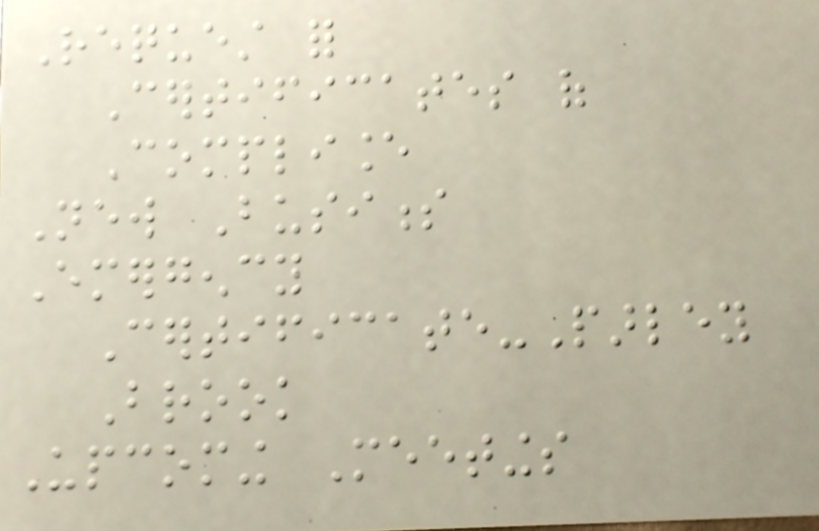Request for
Certificates of
Compliance
New Business
Emergency
Certificate-Parley
Brook
Upcoming Meetings
